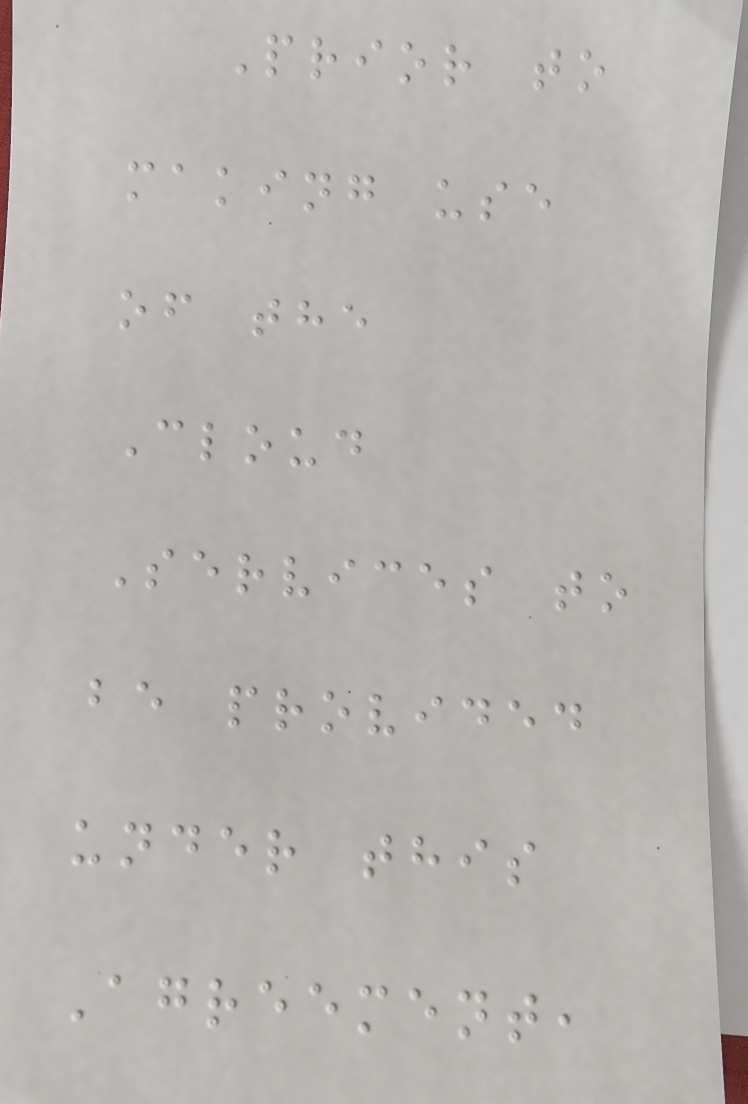Prior to
making use
of the
Cloud
Services to
be provided
under this
Agreement,
